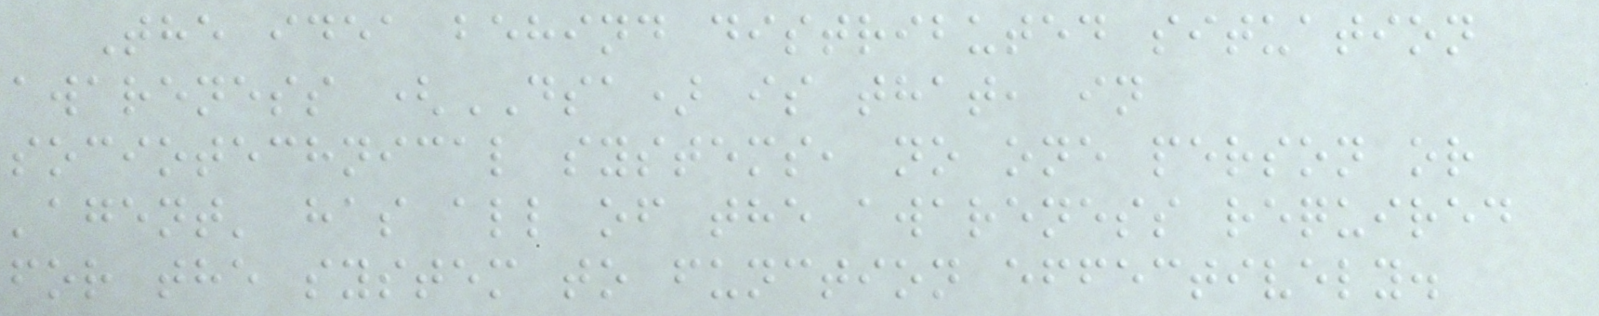The idea behind distributed situation
awareness (DSA) is that, in
sociotechnical systems, no one person or
'agent' has all of the awareness required
for the system to function effectively.
